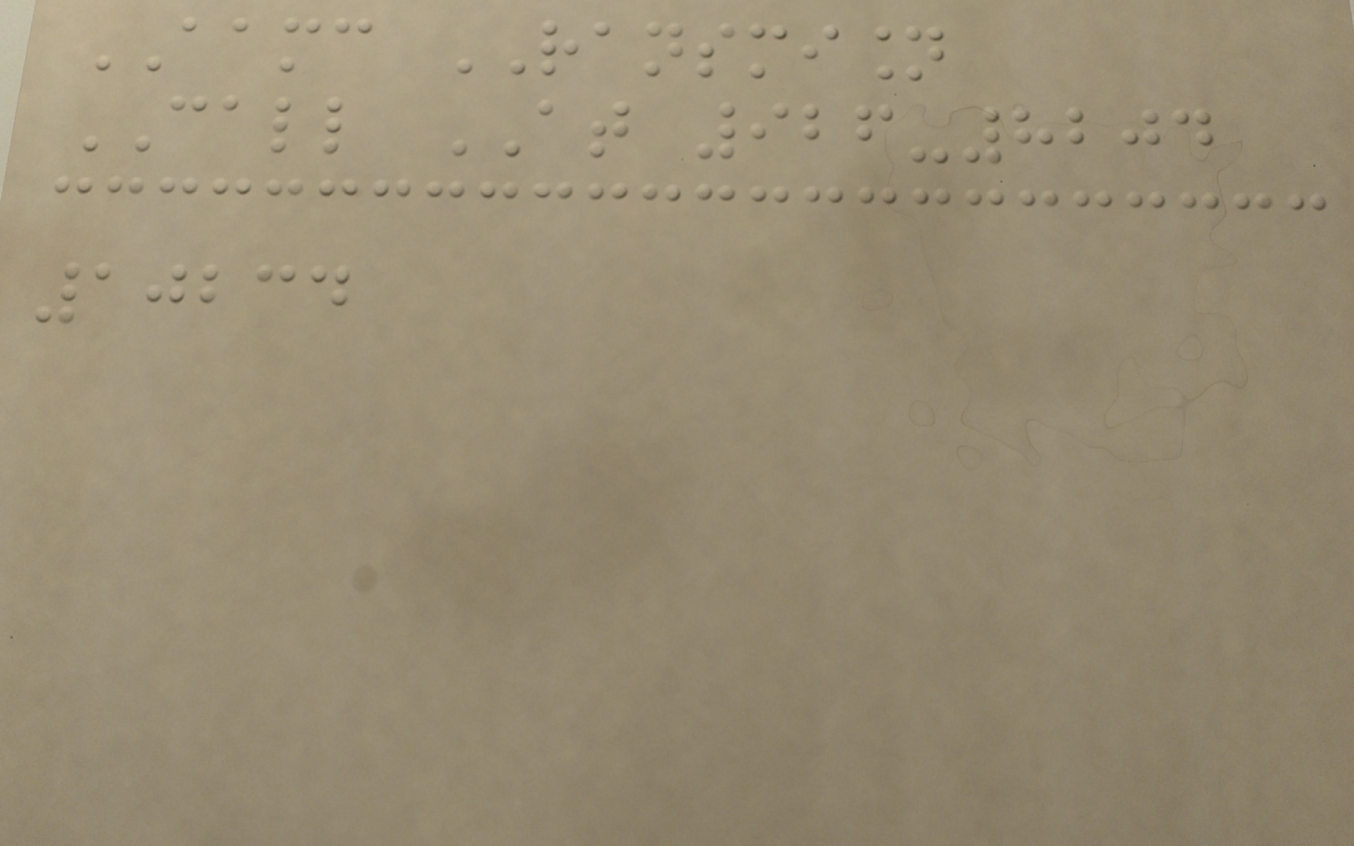AAMC RANSMISION
CALL AT 926-8204
10234
